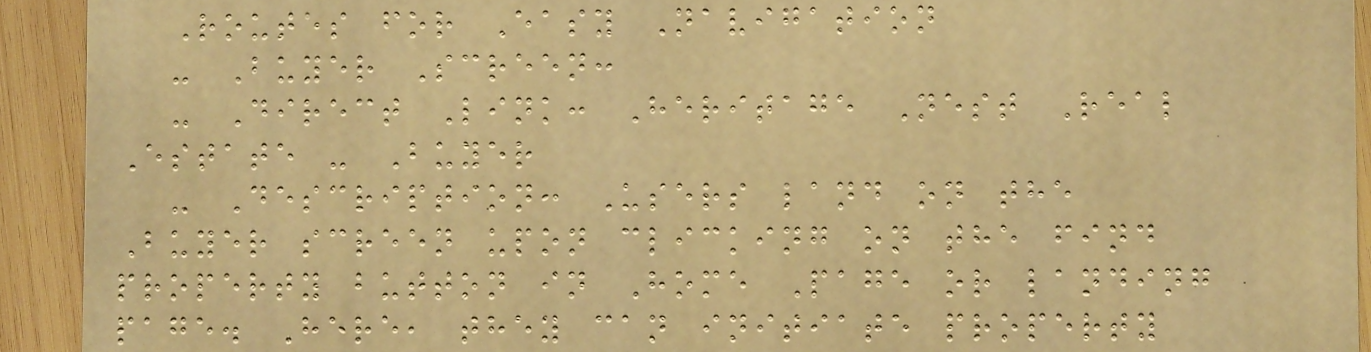Routes for Easy Navigation
- Buyer Screen:
- Direct Link: Heritage Nest Real
Estate - Buyer
- Description: Users land on the
Buyer screen upon clicking on the find
property button in Home Page or landing
page. Here, they can initiate property
